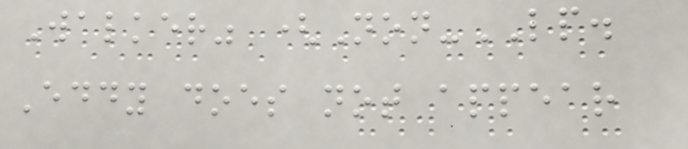Walker" (Non-LP.
Eddy does not appear
